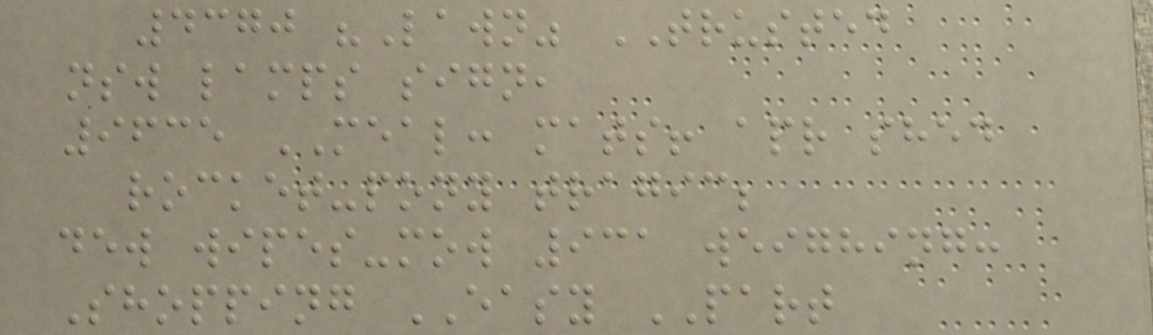4370 "Lawn" TRUSTED
nsw lamps sign,
9635 MEAL: mats! apr shed
rocket-pony tragic;
dew wipes-mow 931 weighing:
Shopping EASY PART
